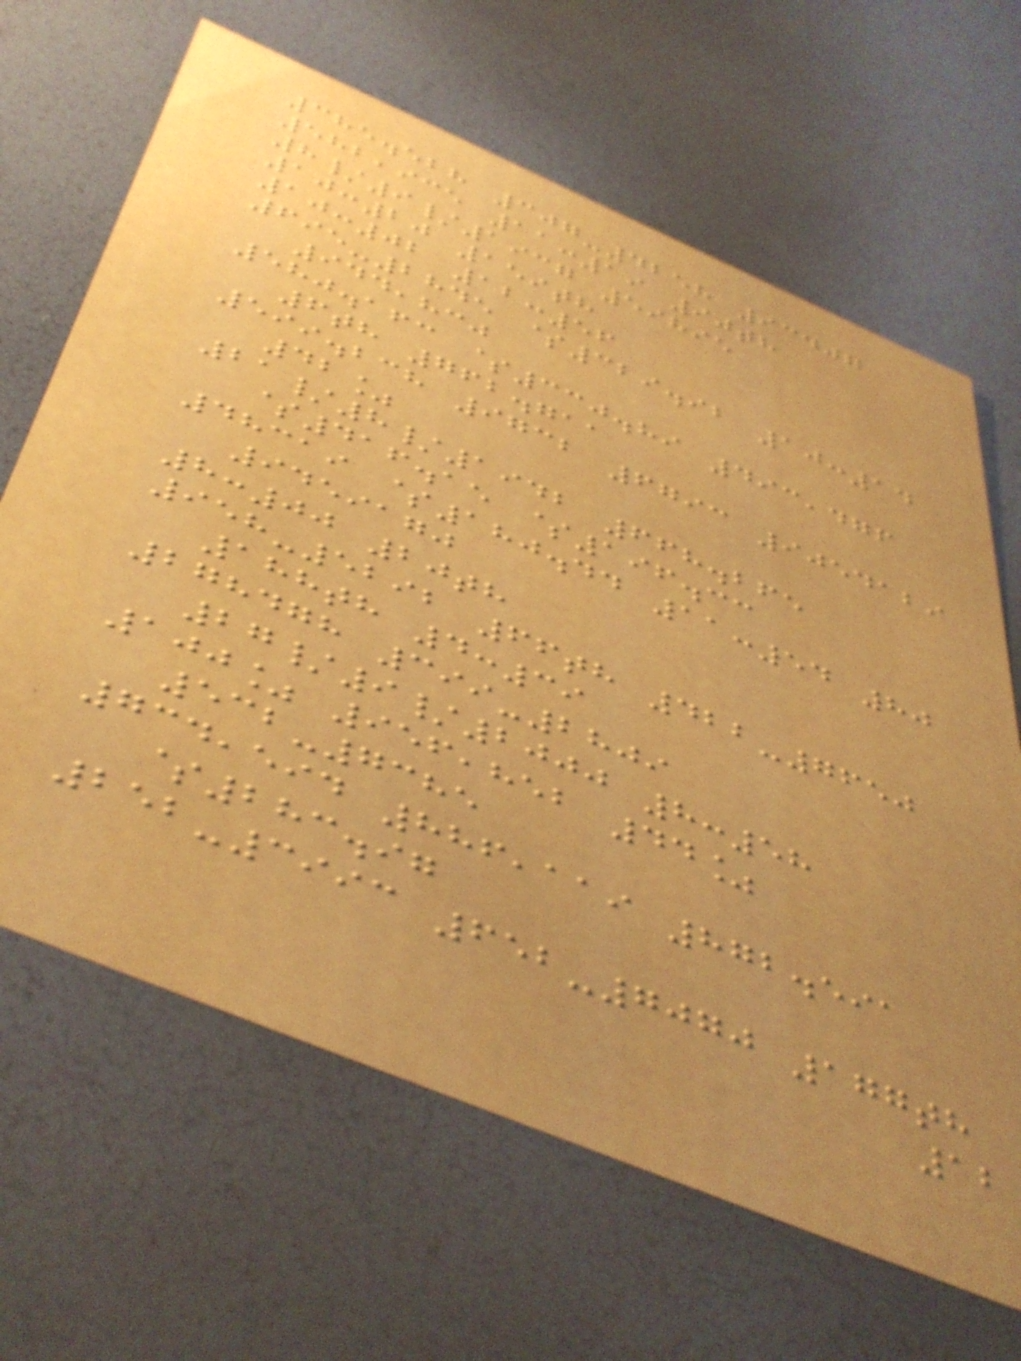385.528 307-4258 93407
582,935 11:19 90th
8/9/1937 59895
10:20 159th
10:02 12:56
695-2845 $329.92 10:14
944,830
580.163 $330.89 493,476
6th 762.711
599.238 9732 6793 9054129
42%
21/8/1942 668.265
$416.15 $196.33
48319 $180.44 11:54 80
9459170
8:00 20th
958-5292 66th 422-7650
188th 4:39
278478 399-2809
27/9/2000 8:58
100% 956,852 44%
532-7385
734,594 886,119 872.591
$283.97
252-3993 652-7070 177th
12
